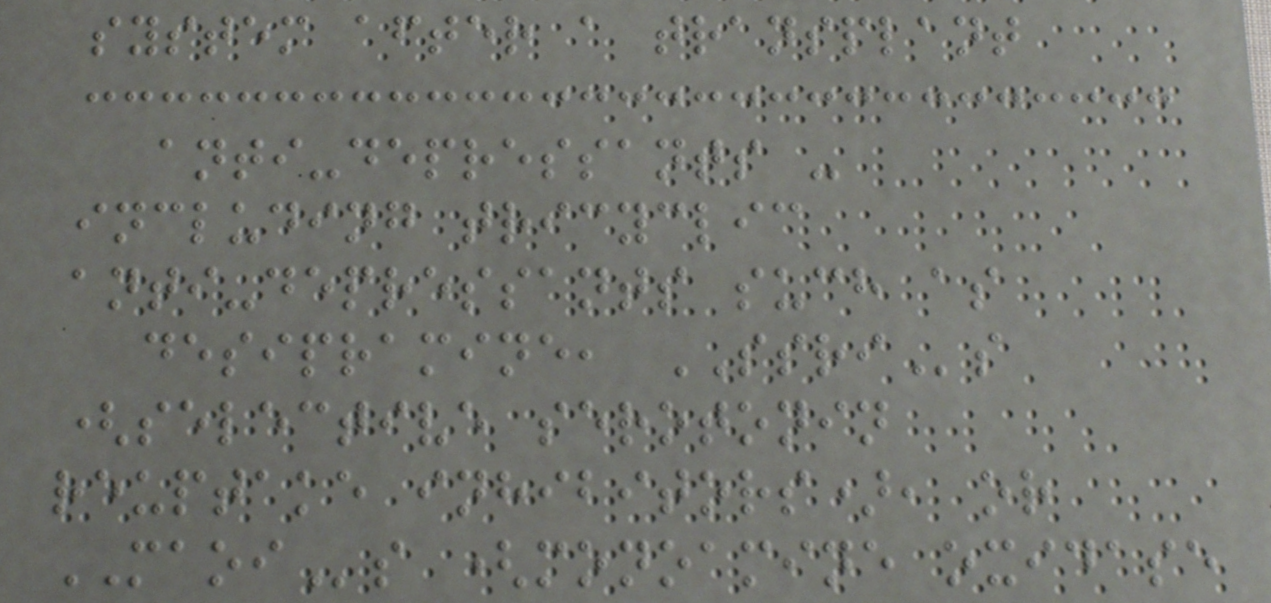system after a transplant
anti-depressants -
including tricyclic
anti-depressants such as
desipramine, SSRIs
(selective serotonin
reuptake inhibitors), or
MAOIs (monoamine oxidase
